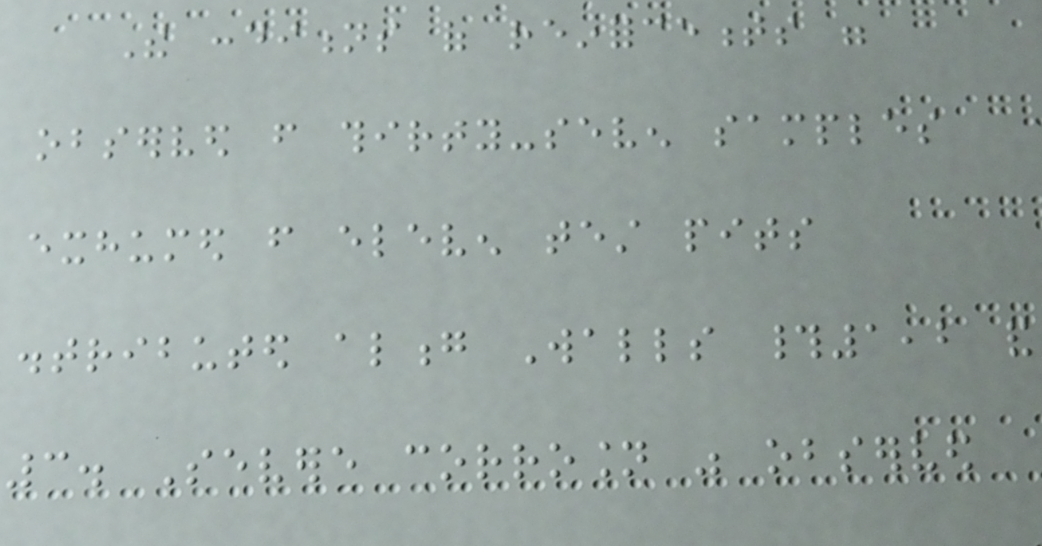The conditions of reinforcements were
observed from thirty-seven samples
exhumed from eleven test pits
distributed along Walls #1,2 and
3. Severe corrosion was observed
